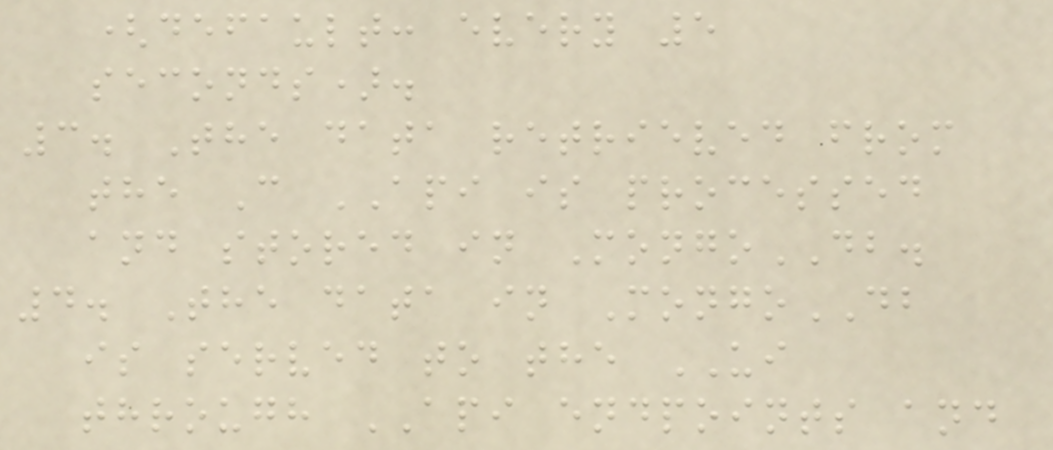(default: every 5
seconds).
3. The data retrieved from
the C API is processed
and stored in MongoDB.
4. The data in MongoDB
is served to the UI
through API endpoints and
